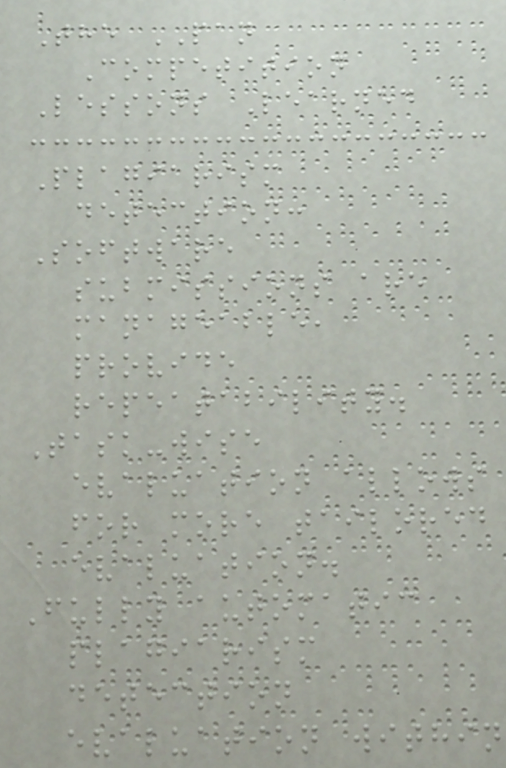The PAN
Competition
Lessons Learned
Plagiarism
detection:
Software
submissions are
manageable,
provide
repeatability.
Task-wise
evaluation allows
for more tailored
evaluation.
Fully automatic
plagiarism
detection
evaluation within
